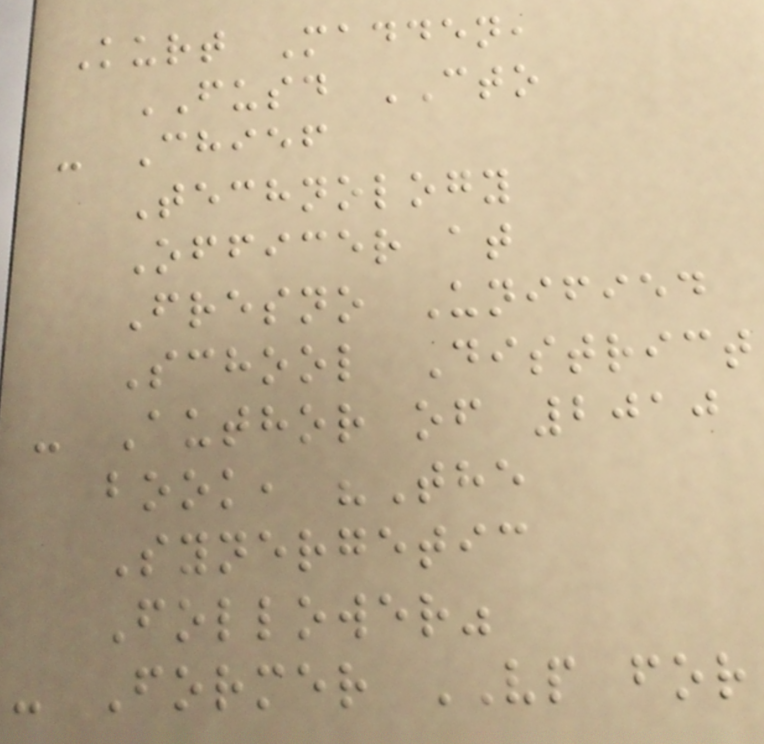Kurt Madden,
FUSD CTO
- Chief
Technology
Officer at
Fresno Unified
School District
- Author of 2010
book, "The
Synergetic
Follower"
- Former VP for
